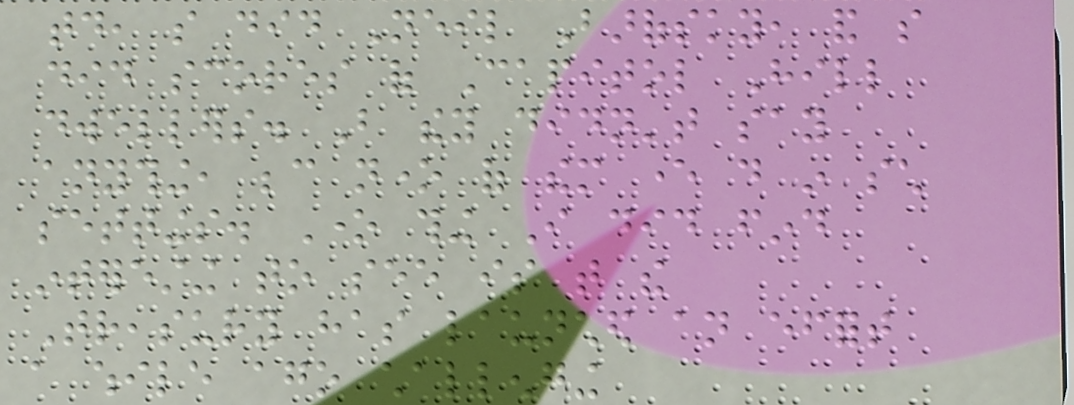today, so did Neil Barofsky, and so
did scores of Capitol Hill
dwellers. But they didn't say
anything, because none of them ever do in such
settings. One thing I did find
interesting to see is that the
Treasury has launched an effort
a while ago challenging
